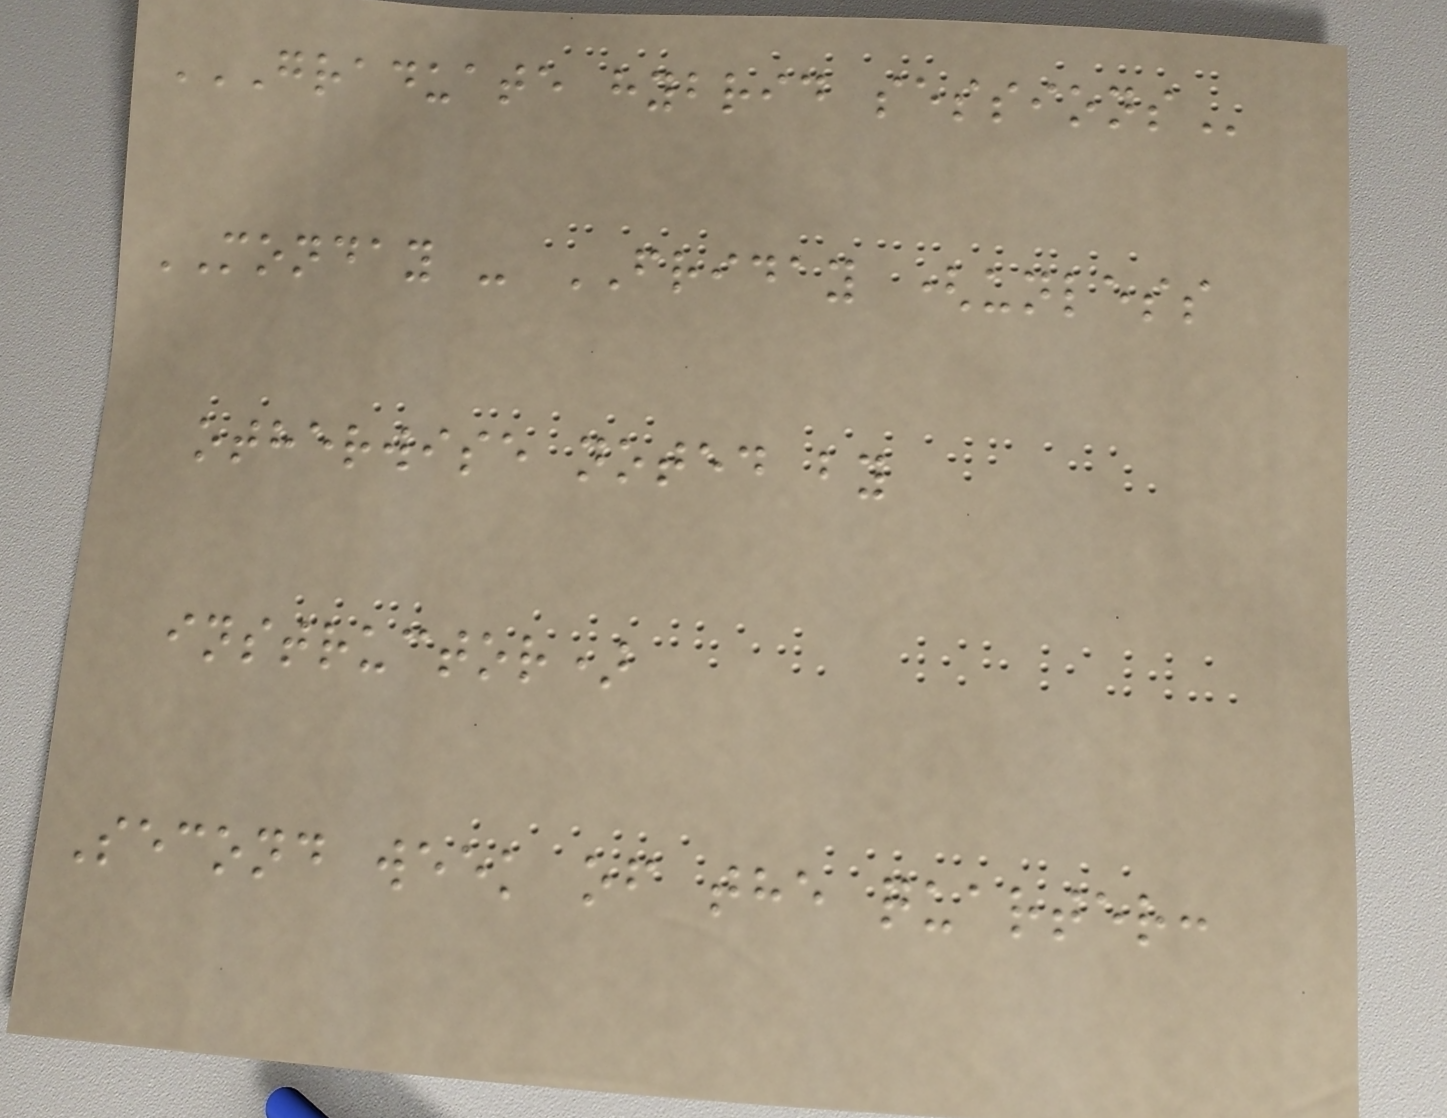GRADUATE HYBRID SESSIONS
MONDAY - FRIDAY (unless
otherwise noted by
instructor)
Second week of the quarter:
